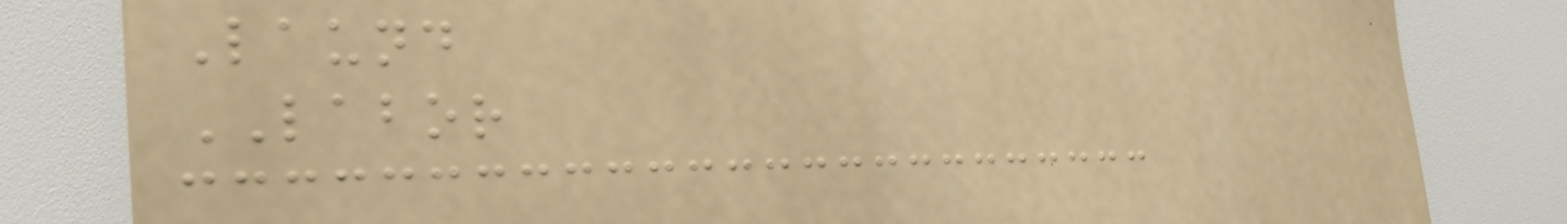Laund
LABOR
